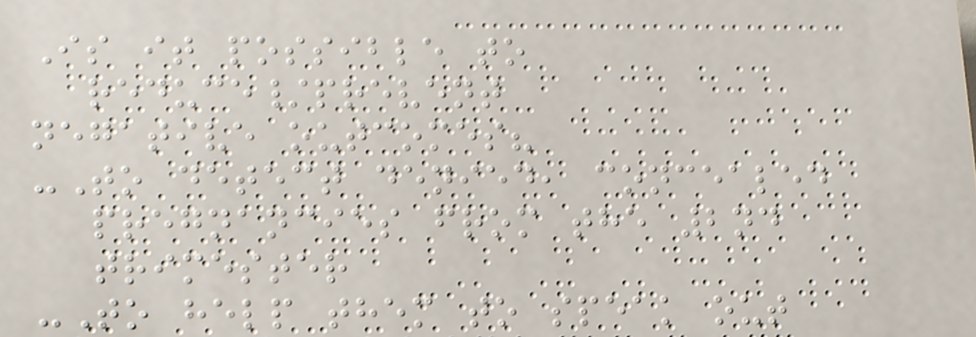Is it possible to
reduce/prevent
negative outcomes?
-To detect denied, concealed
pregnancies from the 2nd
trimester
-To help them to speak out
